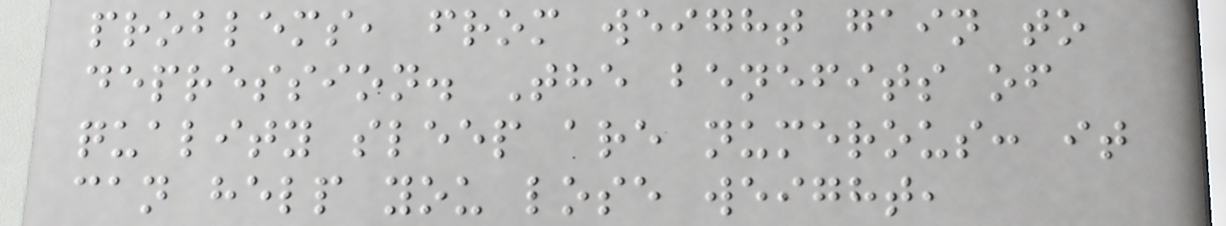problems, from weight gain to
depression. The benefits of
quality sleep are numerous: it
can help you lose weight,
